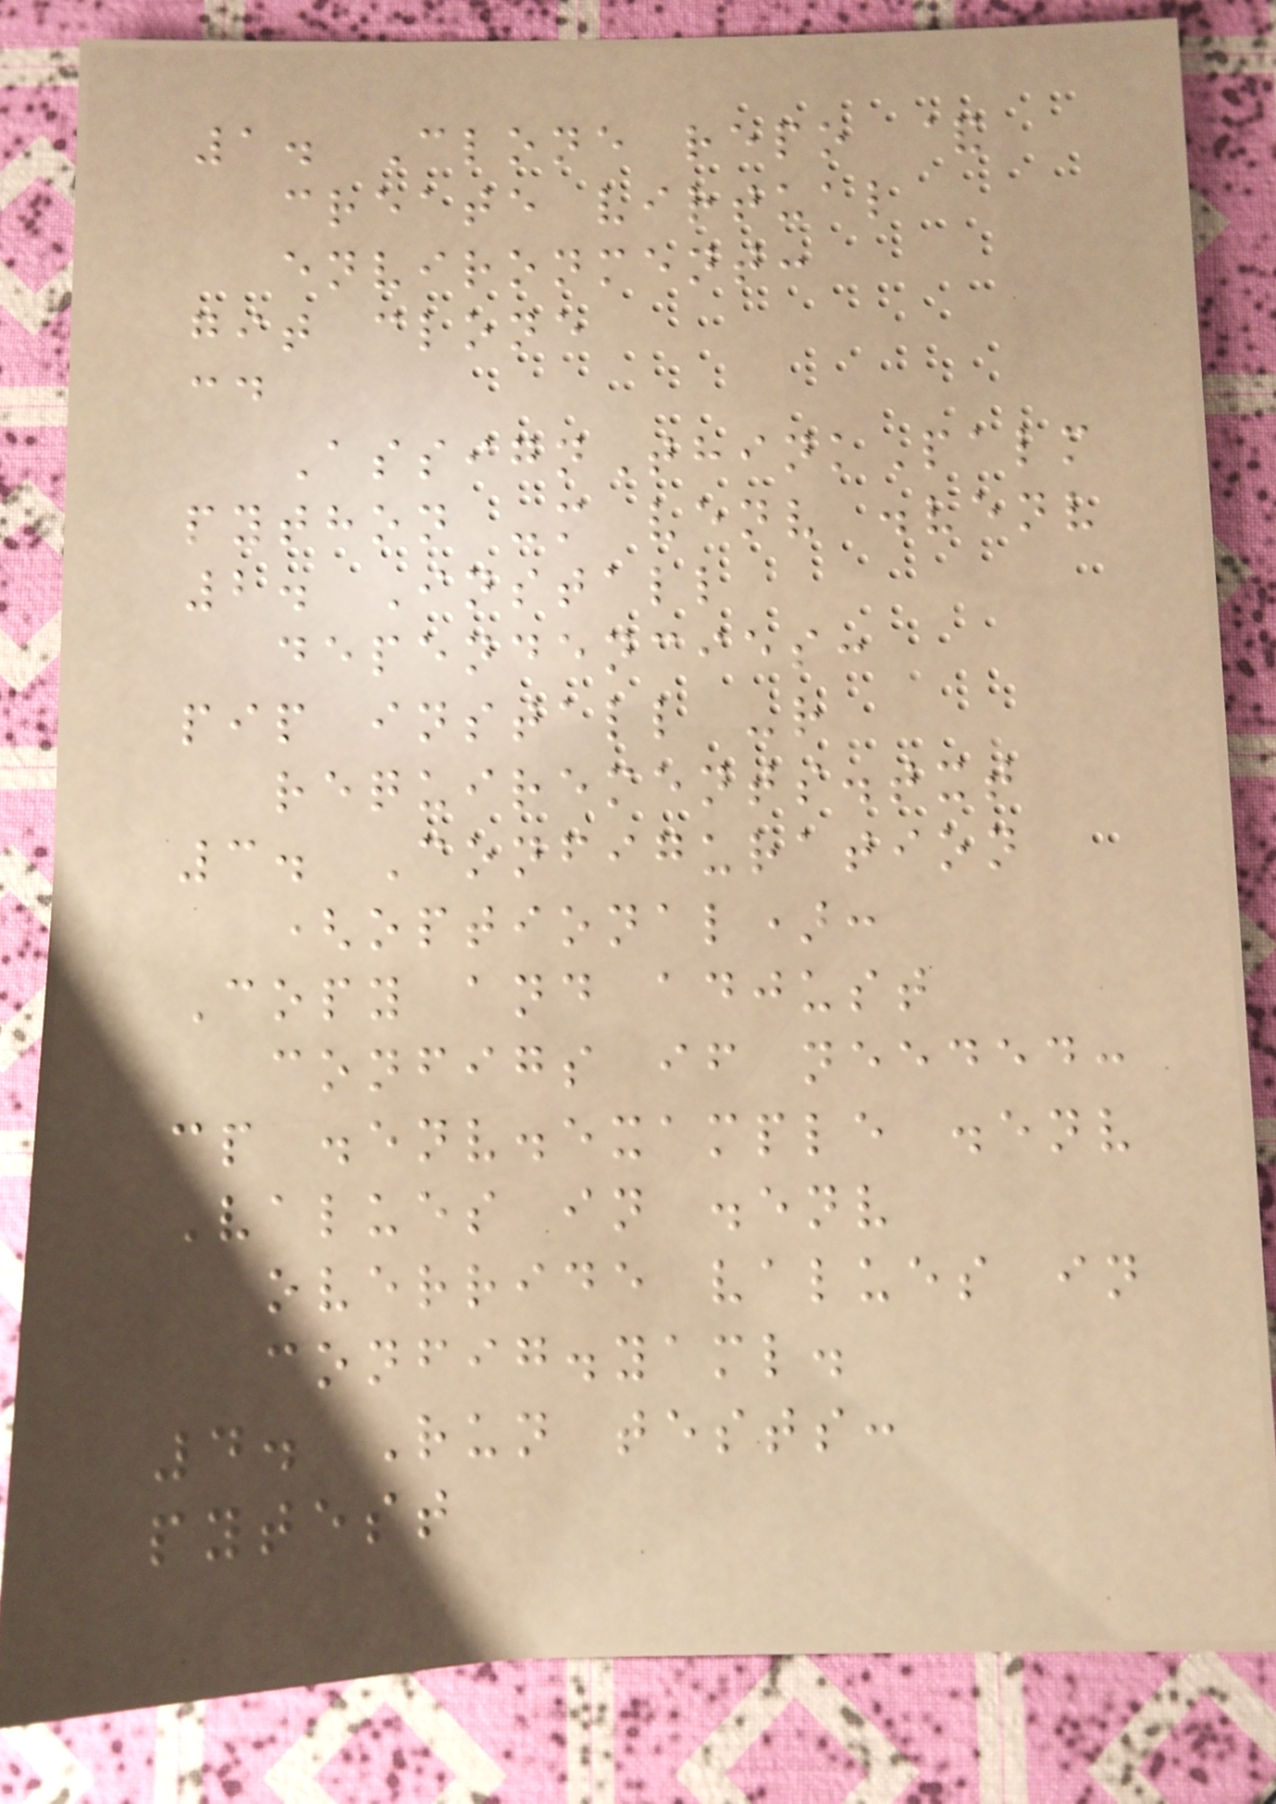1. Clone repo &
create virtual
environment:
git clone
cd
AssignThinkPalm
python -m venv .venv
2. Install
dependencies:
pip install -r
requirements.txt
3. Configuration
(optional):
Copy and adjust
configs if needed:
cp .env.example .env
Values in .env
override values in
config.yaml.
4. Run tests:
pytest
